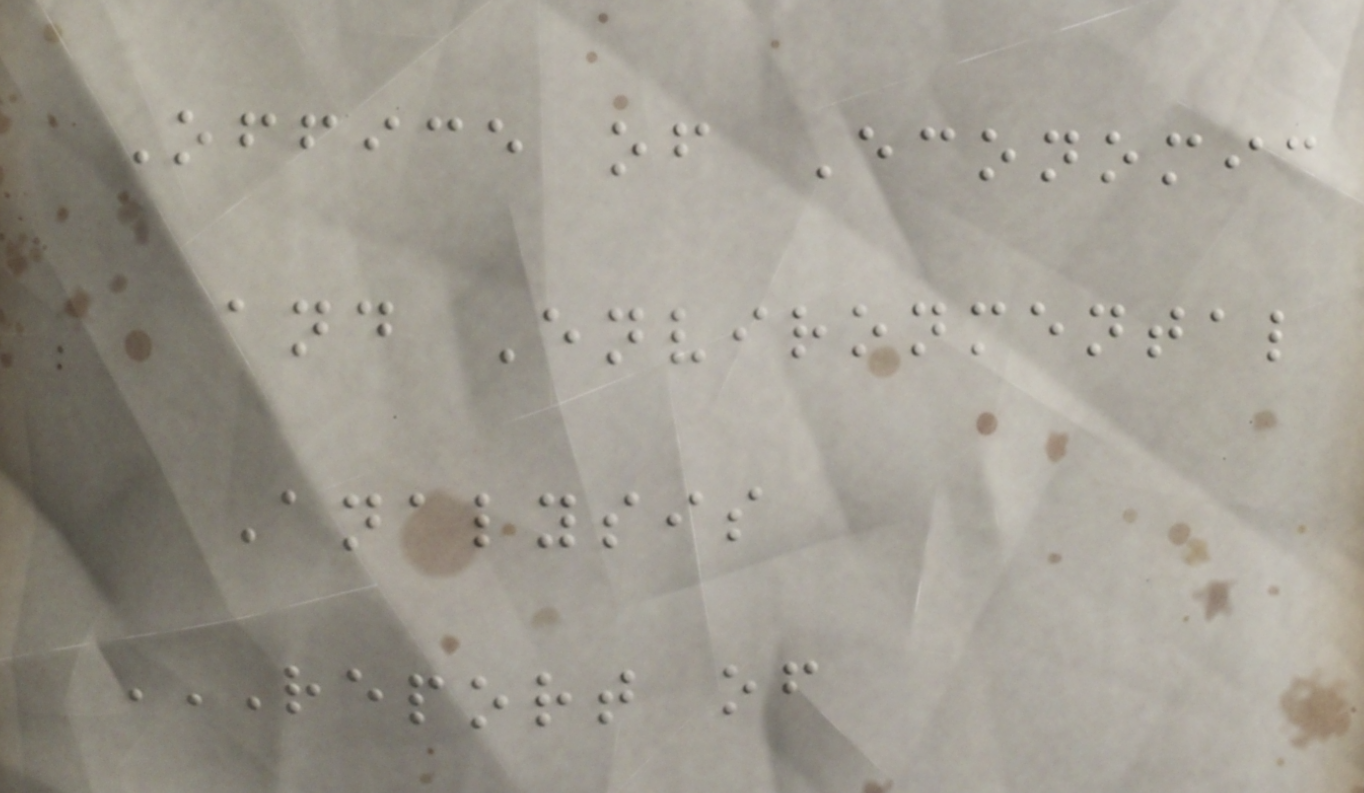Office of Economic
and Environmental
Analysis
REPORT OF
